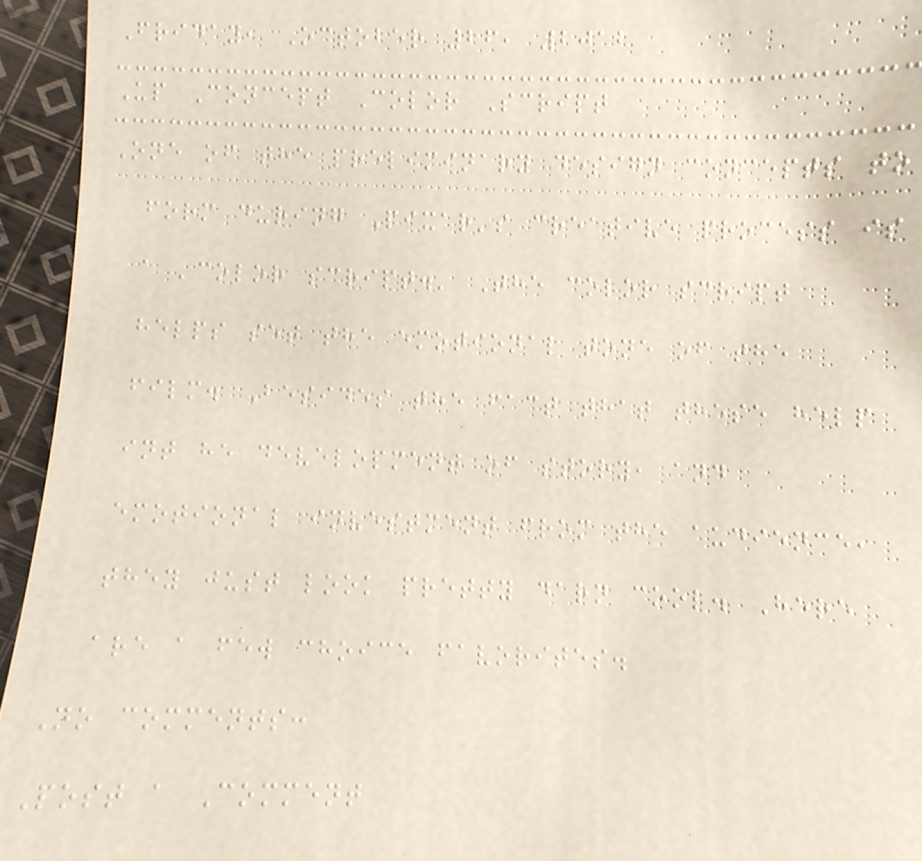Friday, October 26, 2012
Up Concept Color Script
One of the preliminary design concepts to
form during Pixar's creative process is
a 'color script.' The color script
helps set the emotional tone of the
film. Besides the fact that these help
int he development of story, and
emotional investment from the audience,
they just look pretty darn cool. Here
are a few choice favorites.
No comments:
Post a Comment
